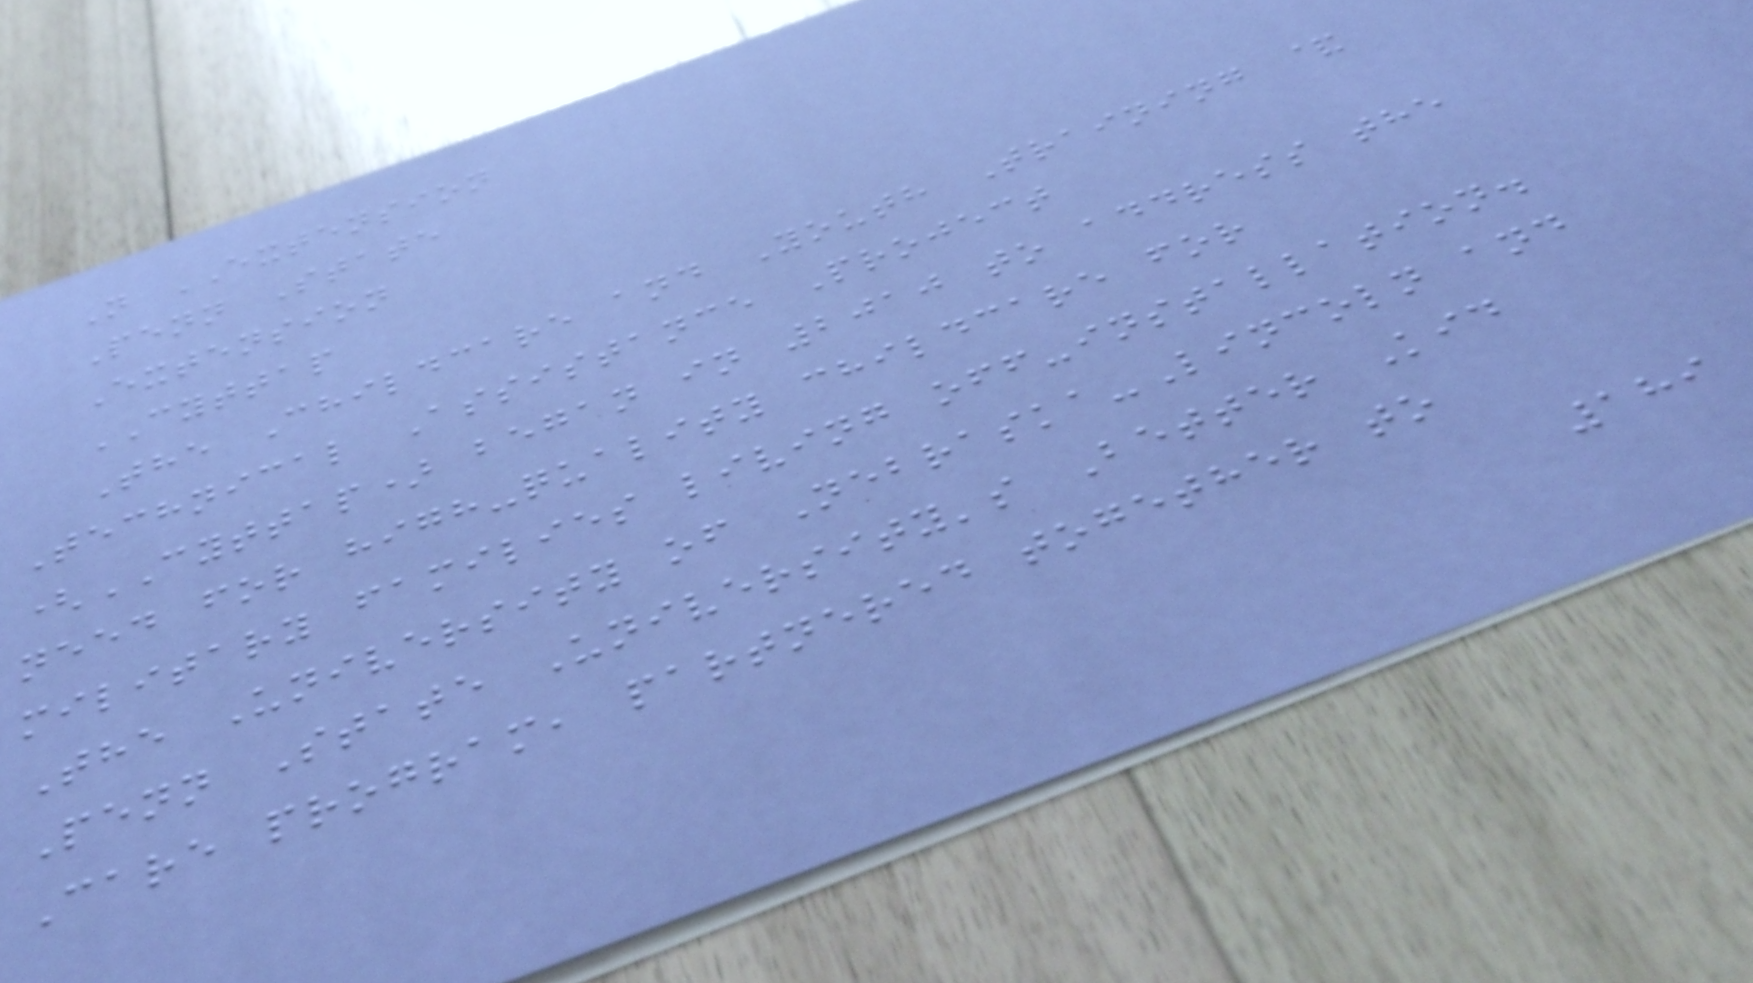N EXTENSION
Penn State
Extension
CYTTAP
The Childcare and Youth Training &
Technical Assistance Project
(CYTTAP) began in 2010 to address the
need for high-quality childcare for
military families living off-installation.
The University of Nebraska-Lincoln and
Penn State University's Better Kid
Care program, partnered together to
189
